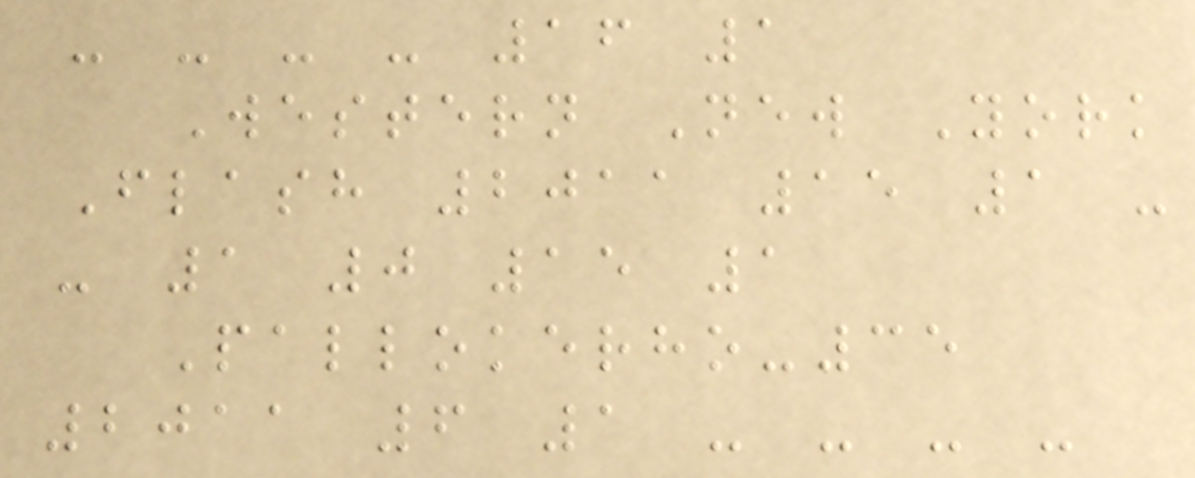- - - - 16 1
Western New York
Flash 2011 15 1 -
- 1 0 15 1
Pallokerho-35
2011 6 1 - - - -
